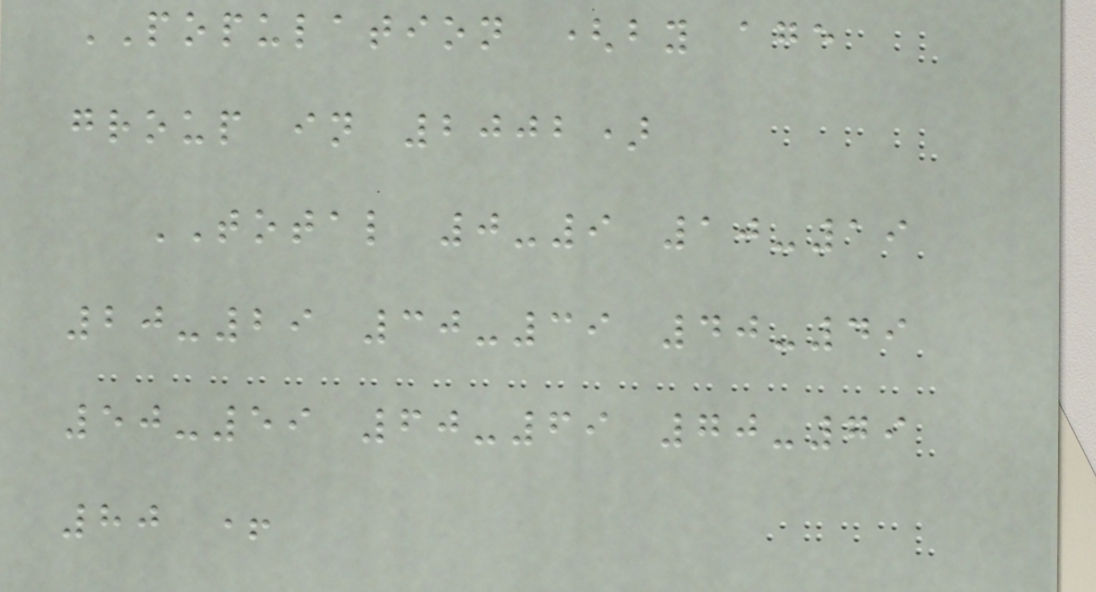POPULATION (by age
group in 2002)
TOTAL 0-9 10-19
20-29 30-39 40-49
50-59 60-69 70-79
80 +
